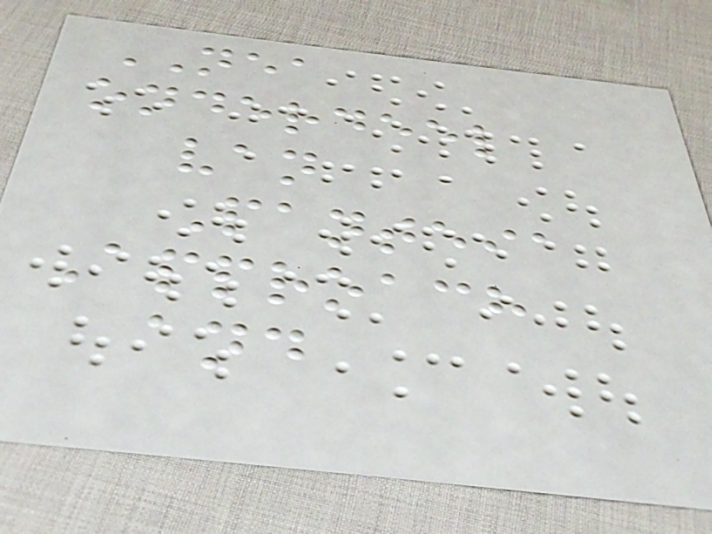NEA
onderdeel
van
Panteia
Approach
and
